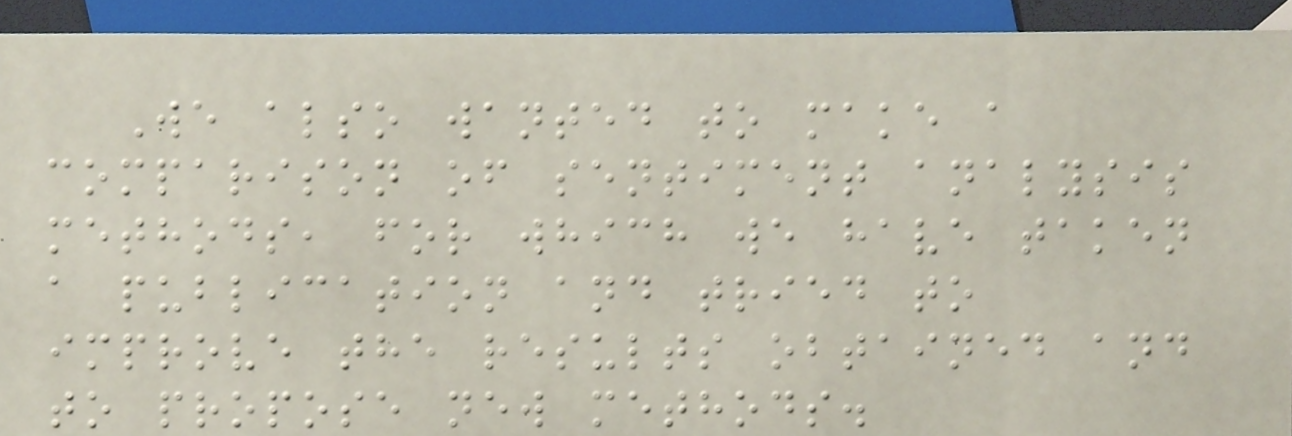We also wanted to make a
comparison of sentiment analysis
methods, for which we have taken
a publication and tried to
improve the results obtained and
to propose new methods.
